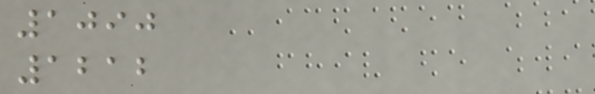1090
1212
